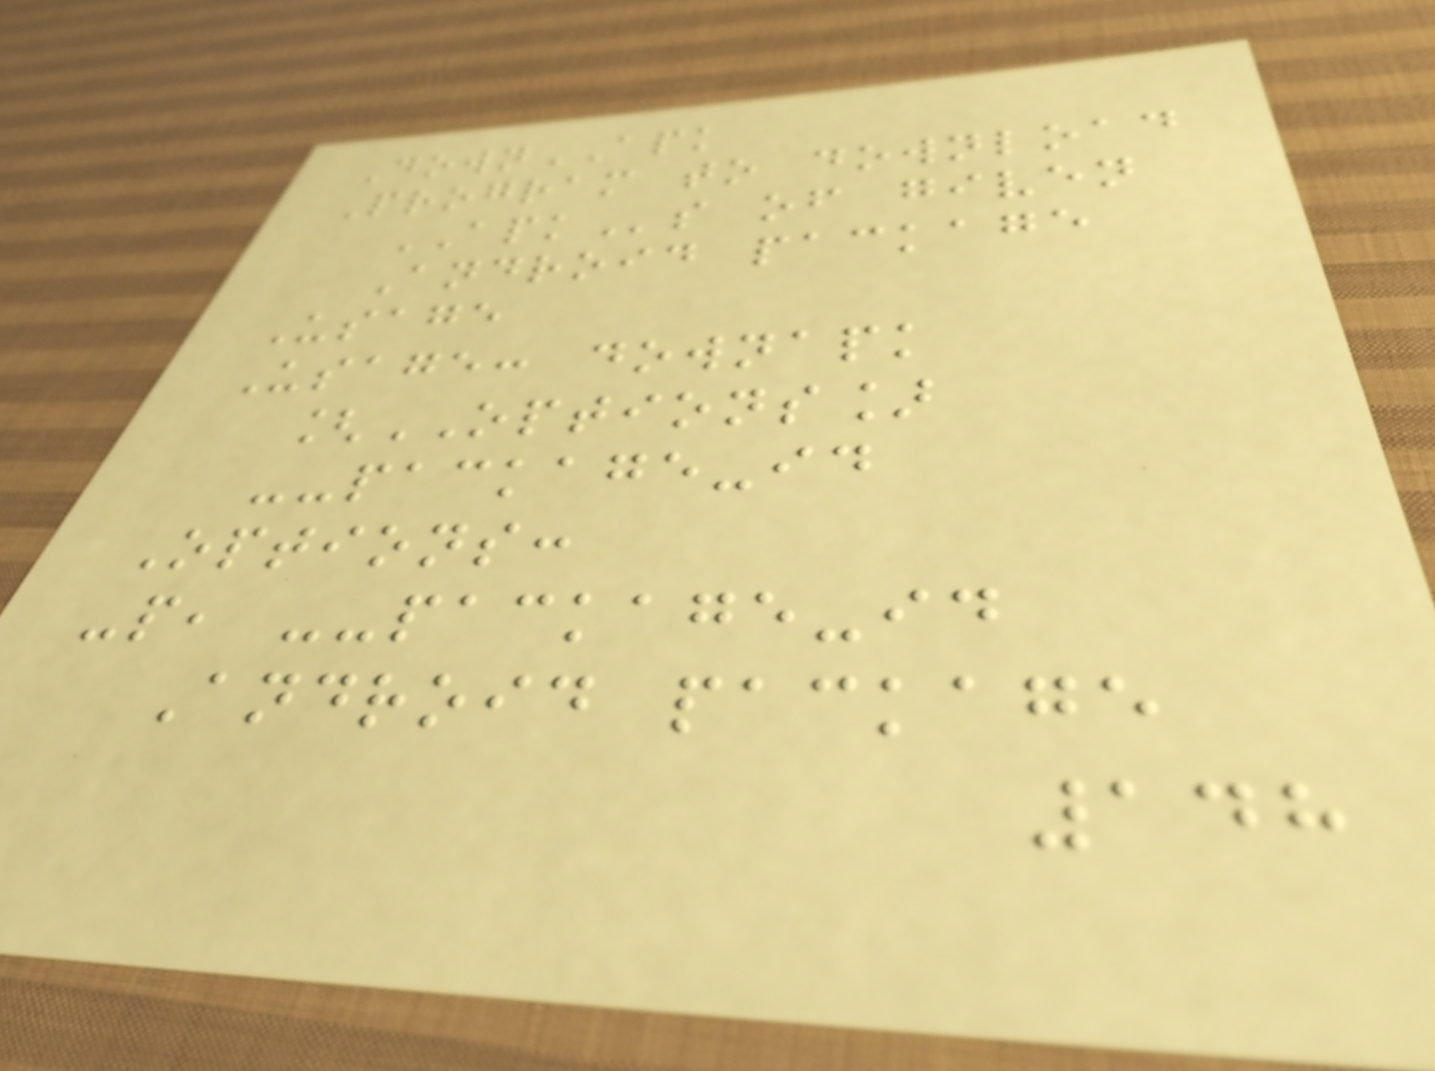DownAPK
Program to download
APKs of given
Android package
Usage
Usage: downapk
[OPTIONS]
--package-id
Options:
-p, --package-id
Android package
148
